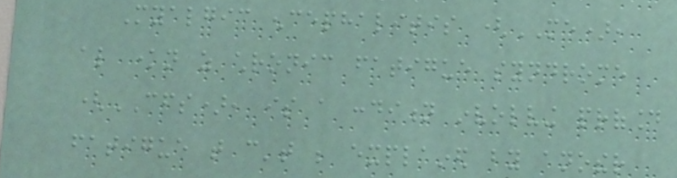Myalgic encephalitis (ME),
also known as chronic fatigue syndrome
(CFS), is a condition involving profound
fatigue that can't be explained by another
